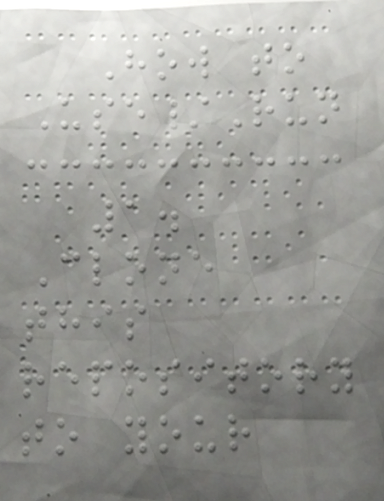How to
Use/Run
1.
Clone
this
repository
to your
